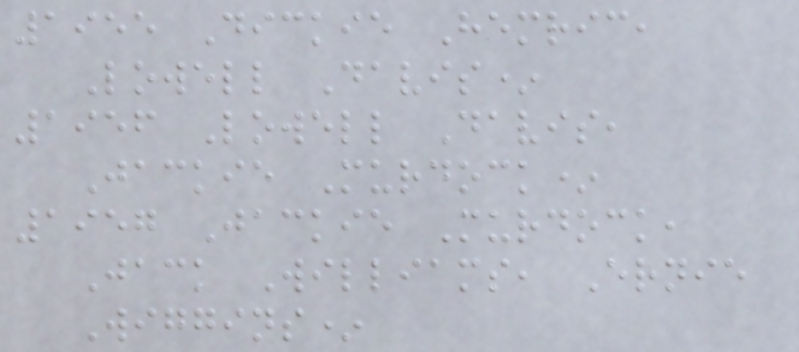1955 Dickie Hemric,
Lowell Davis*
1956 Lowell Davis,
Jackie Murdock*
1957 Jackie Murdock,
Jack Williams, Ernie
Wiggins*
